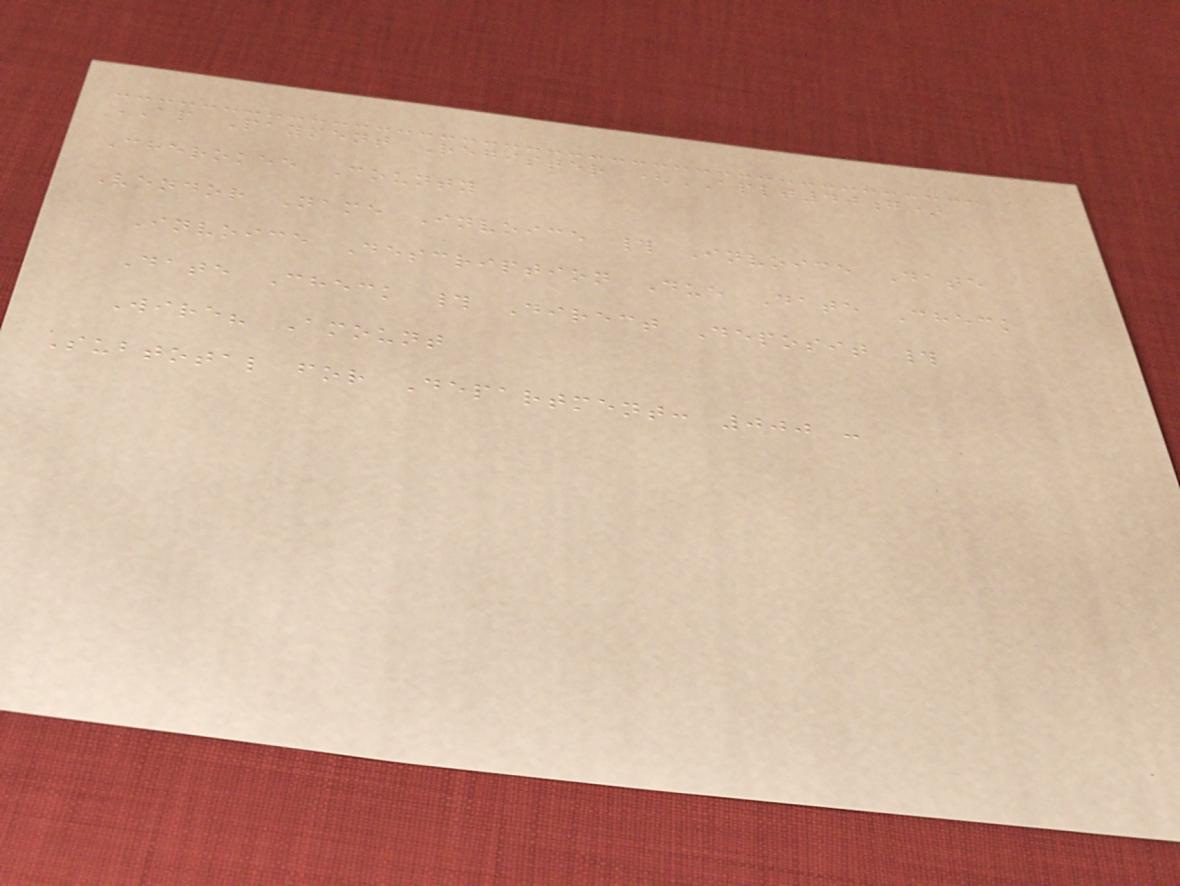AP Payment Register (APLT40g)
Cherokee County
Vendor Name Invoice # Invoice Date
Invoice Description Due Date Check
Date Check # Direct Deposit #
Wire? Amount
Subtotal for Department: 000 :
